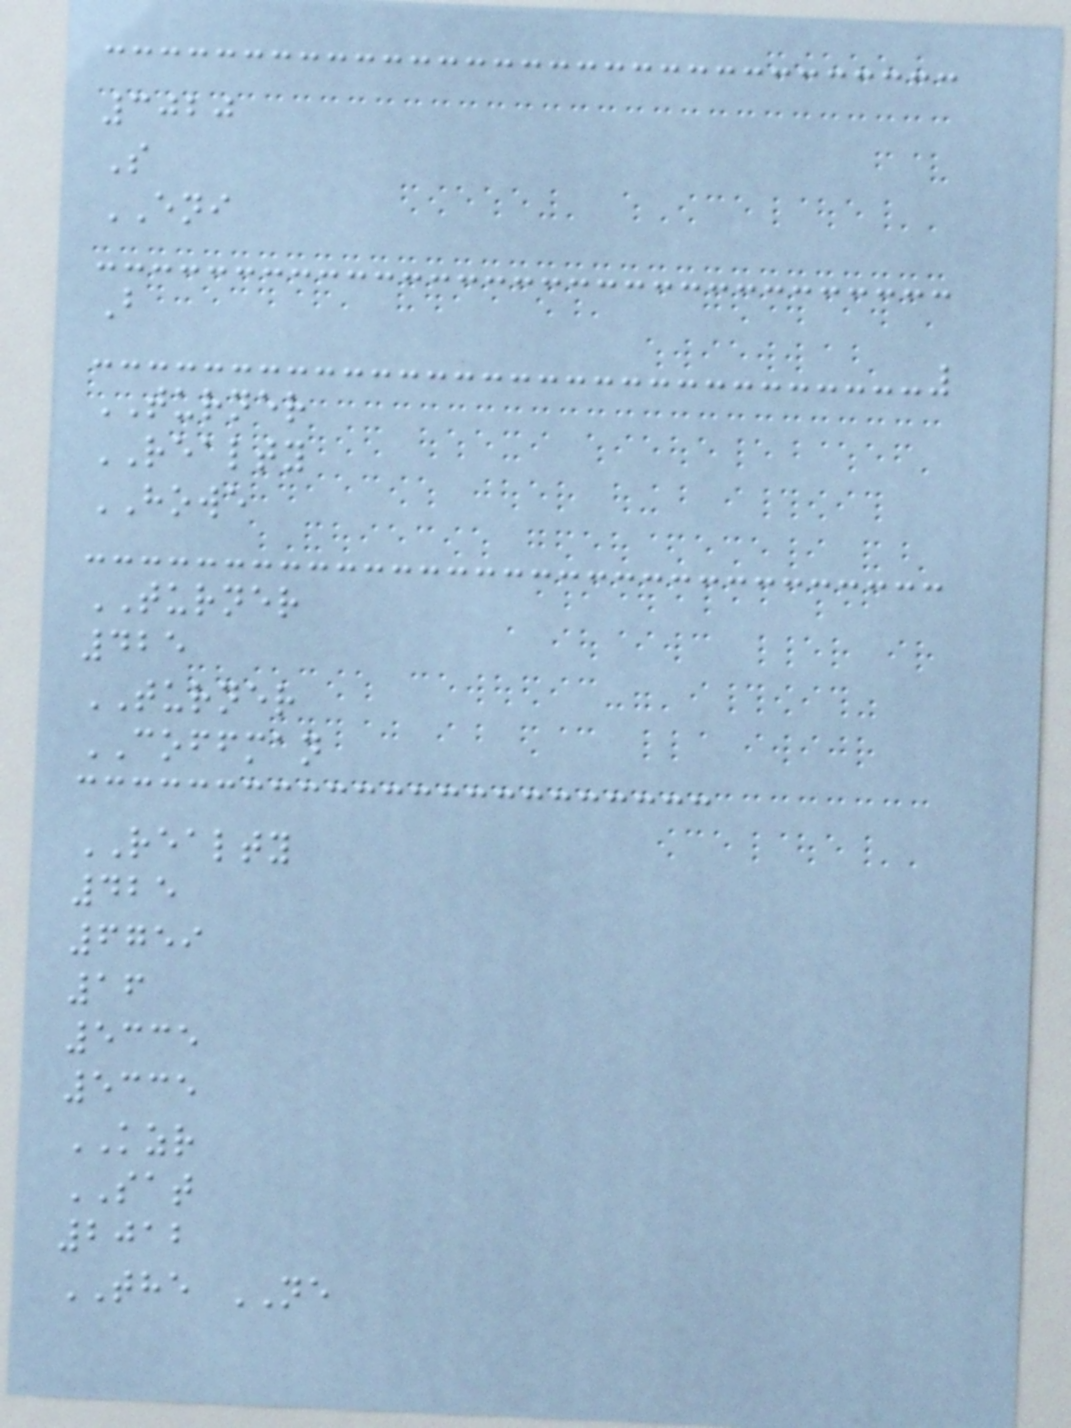3020
S
ENI
B
TURNER
REALTY
HOWE
TURNER
425
TURNER
COFFMAN
REALTY
425
6759
16
5335
5335
KZR
SAT
2012
THE NE
